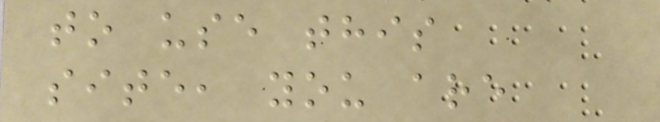to use this
site, you are
